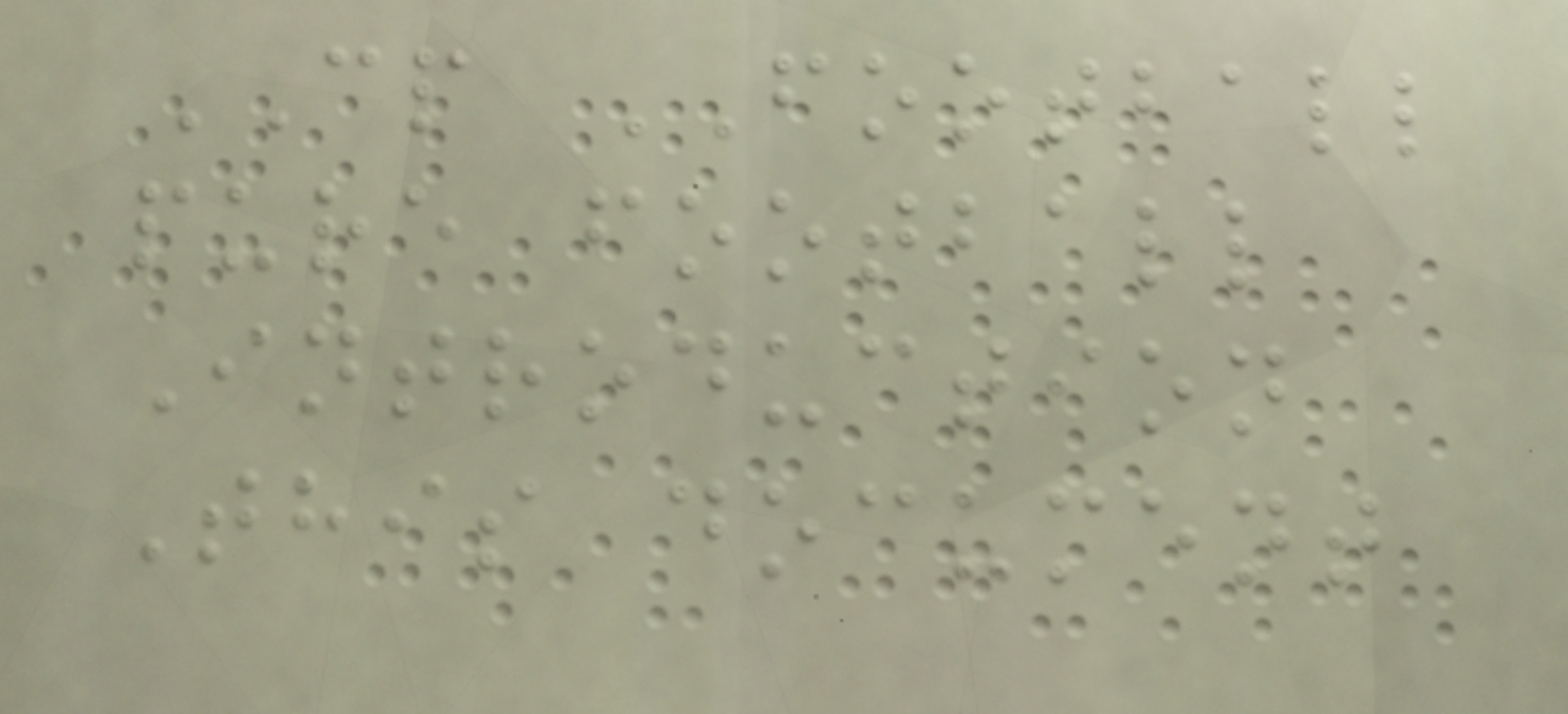CP FOOTBALL
pure football
Introduction
This document
